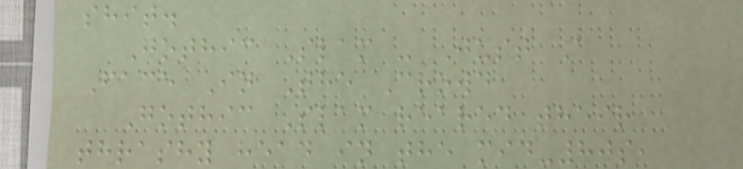shit.
Gothic Slam - Just A
Face In The Crowd
Gothic Slam reared their
thrashy head in the mid-80s,
